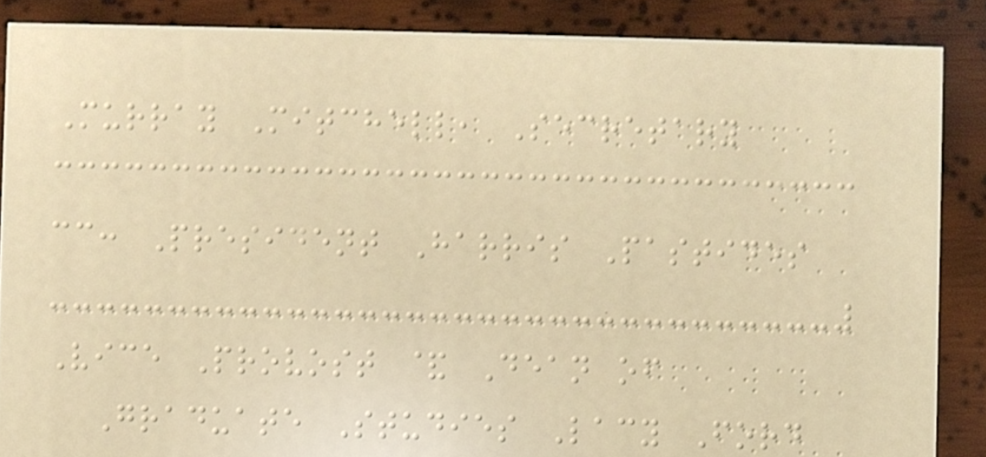Murray Mitchell, Secretary
cc: President Harris Pastides
Vice Provost & Dean of
Graduate Studies Lacy Ford
